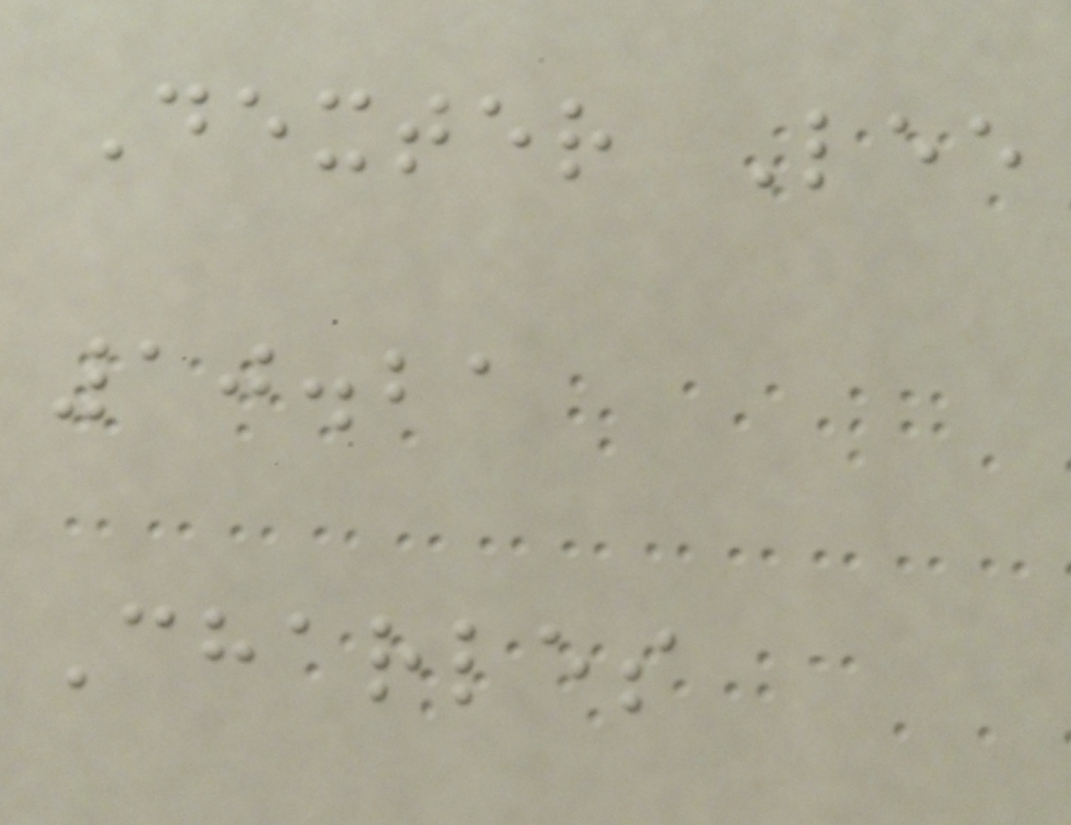Dexter Lee
10.21
Charles
